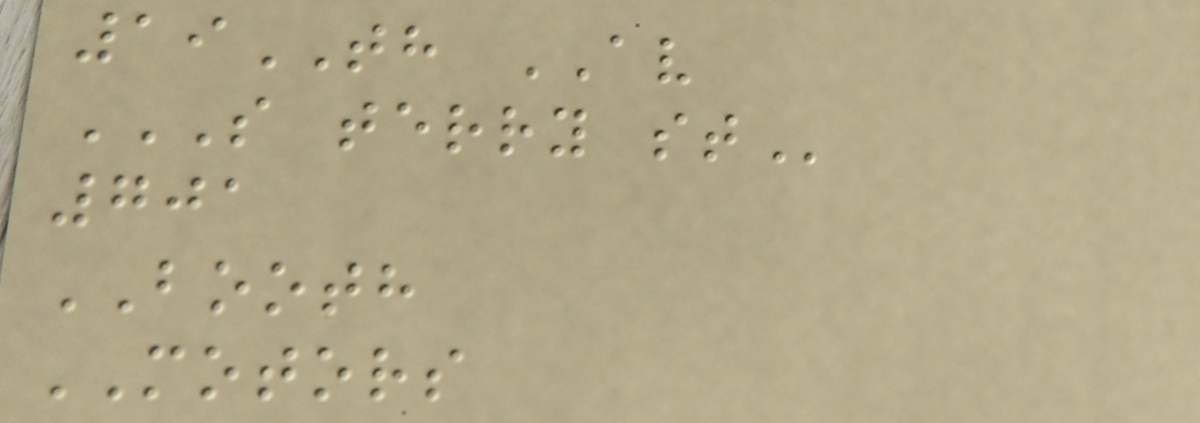19TH AV
S TERRY ST
701
BOOTH
MOTORS
